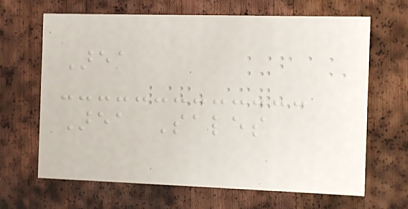Area
Area Sales
